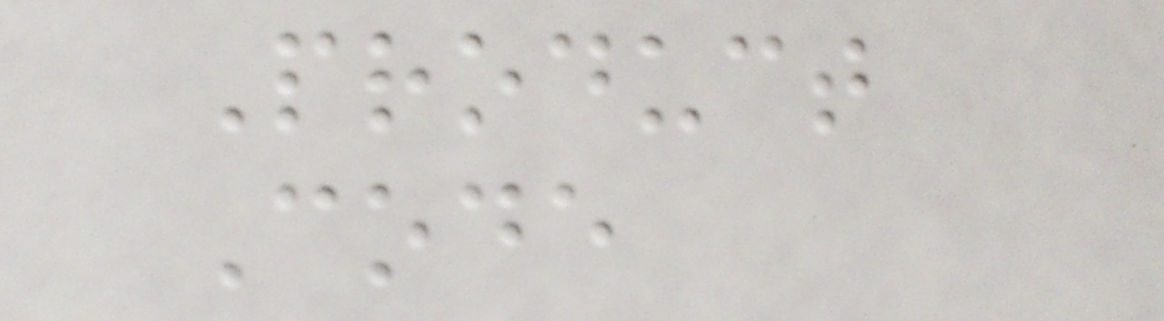Product
Code
